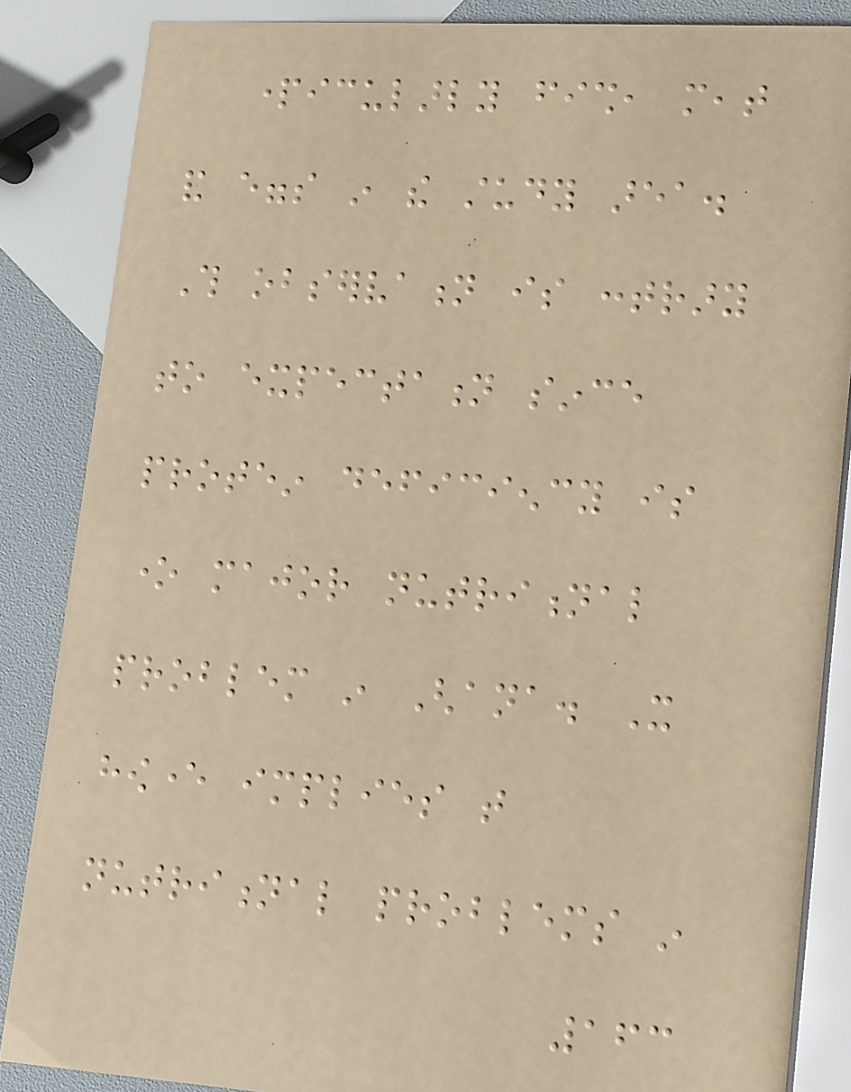particularly fish, meat
and eggs in the study area.
This observation is contrary
to expectation since
protein deficiency is
one major nutritional
problem in Ghana. It
however implies that
nutritional problems in
163
